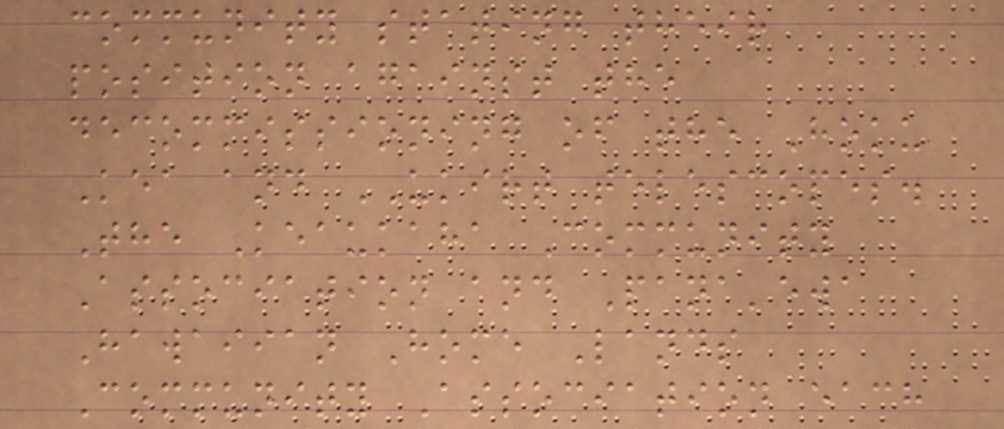community stating their
position against the
decommissioning of the Hoku
Kea and UKIRT telescopes.
The Keaukaha Community
Association and Pana'ewa
Hawaiian Home Lands
Community Association each
